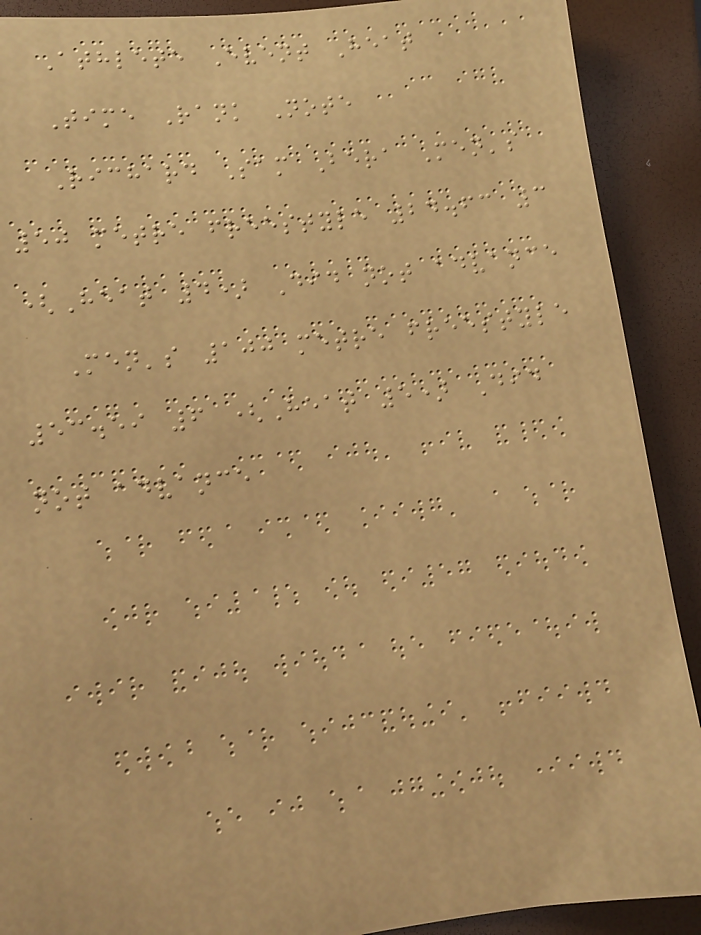Athlete Event Heat
Time Rank Note
Richard Sam Bera Men's
50 metre freestyle 24.63 3
(Heat 4) Did not advance
Men's 100 metre freestyle
53.59 6 (Heat 5) Did
not advance
